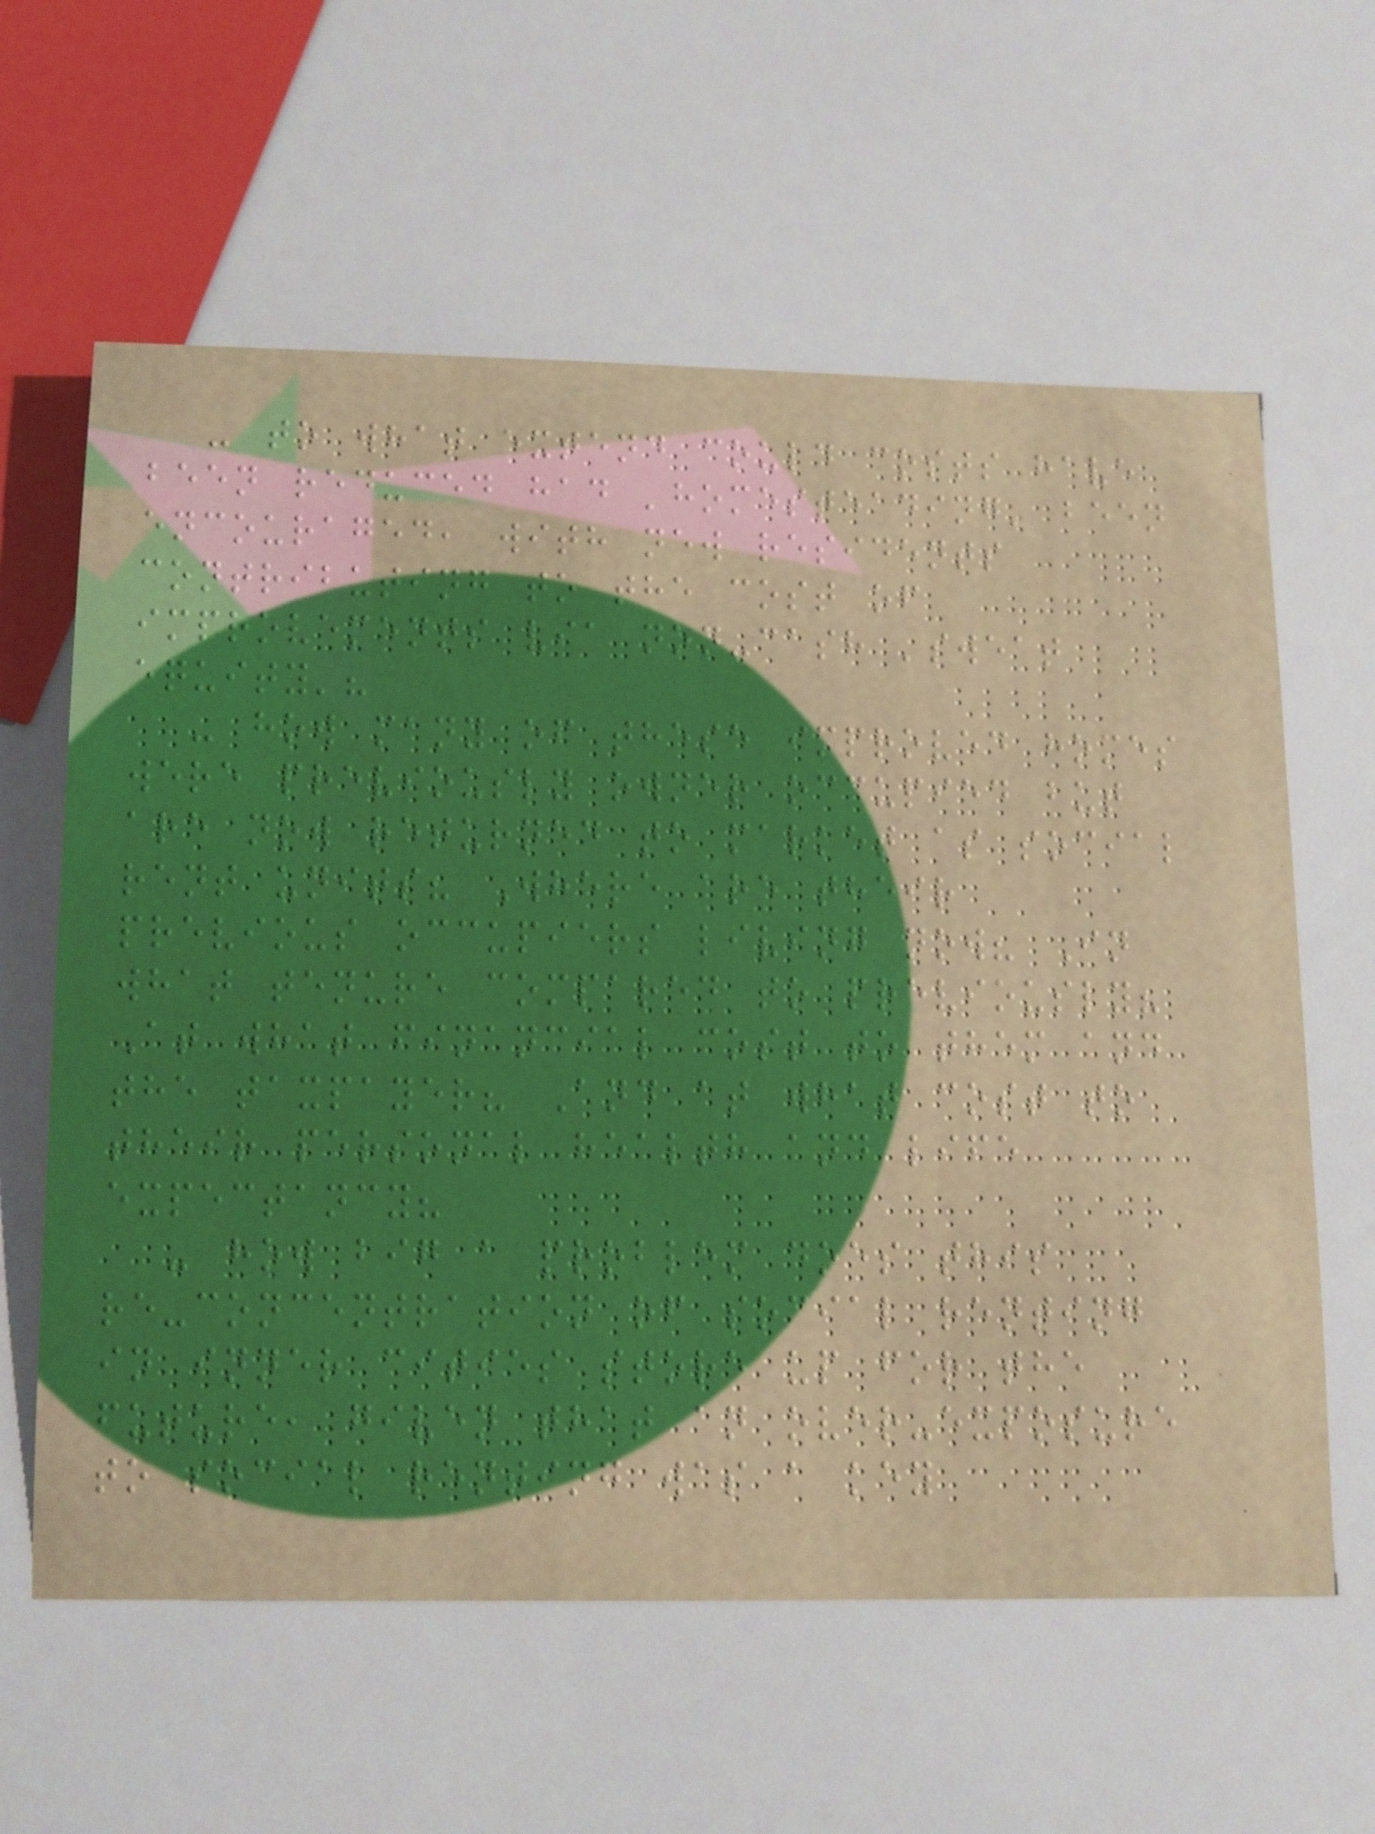- to what extend could costs have
been reduced had 'homesteading' been
encouraged, with new residents
contributing to the cost of
improvements via non-cash 'sweat
equity'?
- how many of these improved homes
were previously owner occupied but
are now returned to market as social
rent units? Where are their
previous occupiers living now? In
what tenure compared to previously?
At what financial cost to them and
the taxpayer? And at what cost to
their personal health and life
expectancy?
- how big a problem does this
re-concentration of social renting
in inner cities store up for the
future, given that an over-exposure
to social renting was a key
